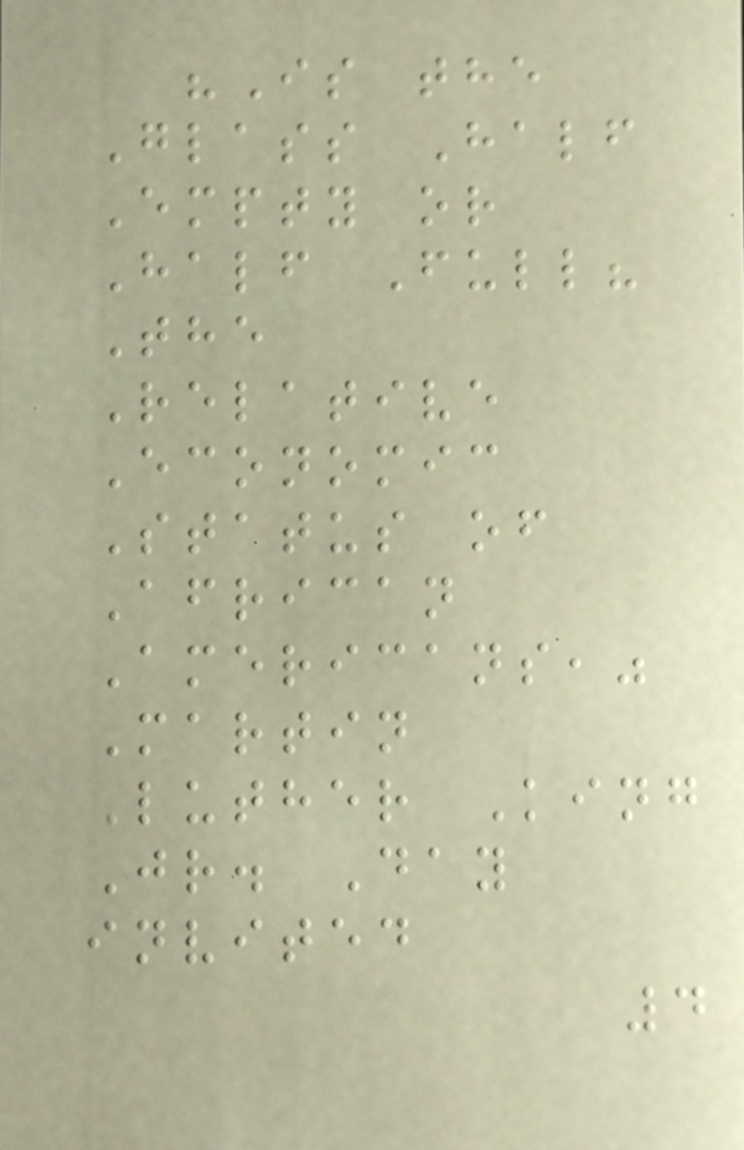"Is the
Glass Half
Empty or
Half Full?
The
Relative
Economic
Status of
African
Americans,"
Martin
Luther King
Jr. Day
invited
4
